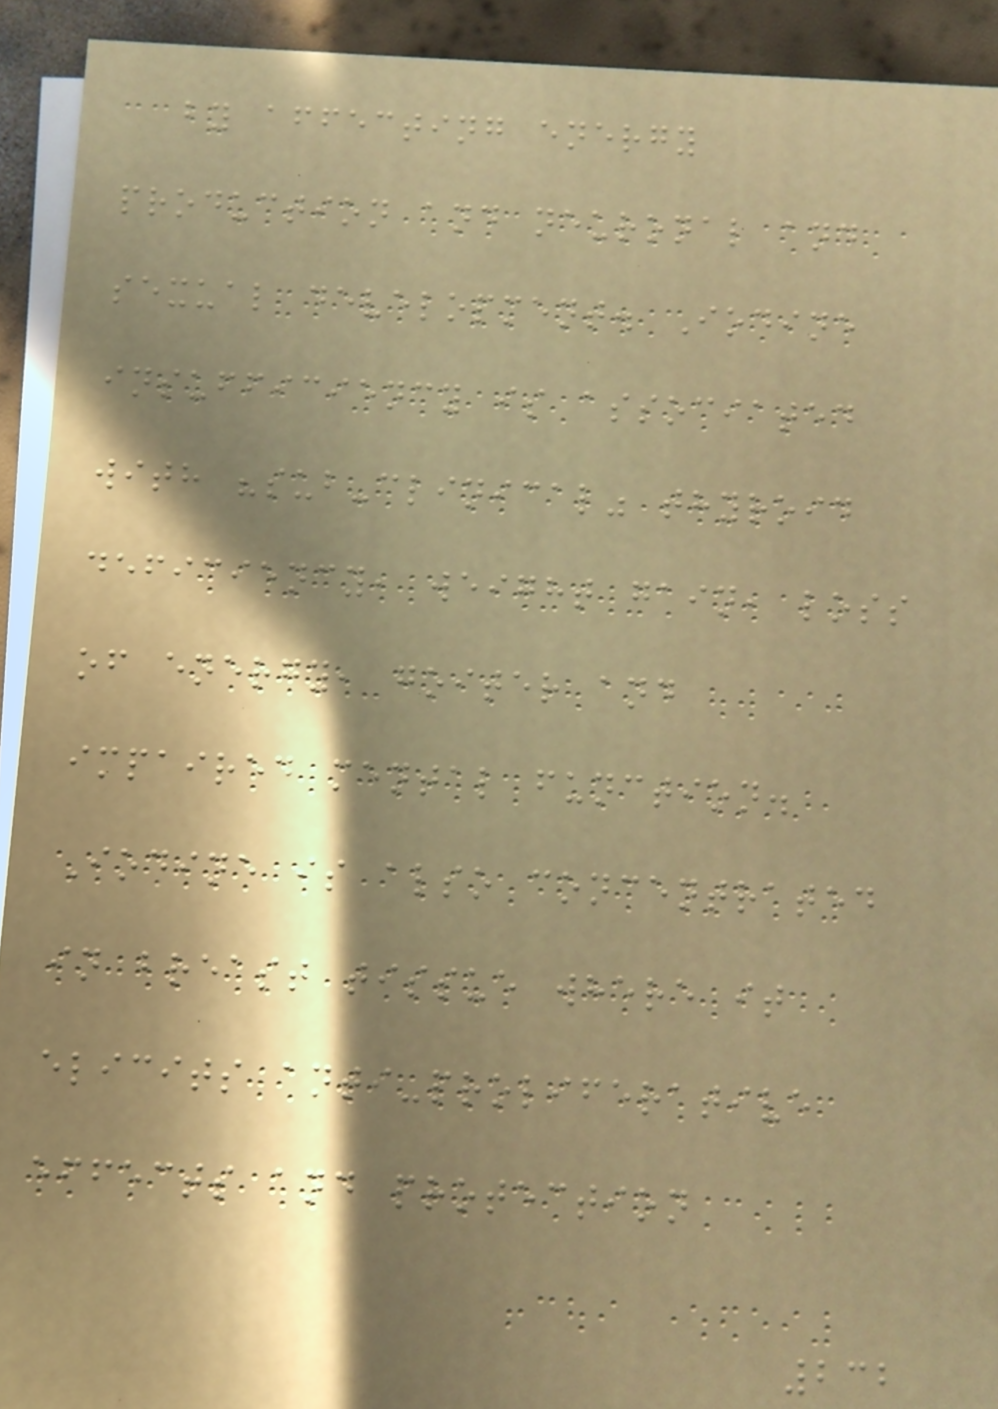by affecting energy
production and neuronal and
sexual development. Iodine
insufficiency is associated
with "sub-clinical" thyroid
deficiency, weight gain, loss
of energy, goiter and
impaired mental function.
Iodine is also concentrated
in breast tissue where it
elicits anti-proliferative
effects and protection
232
